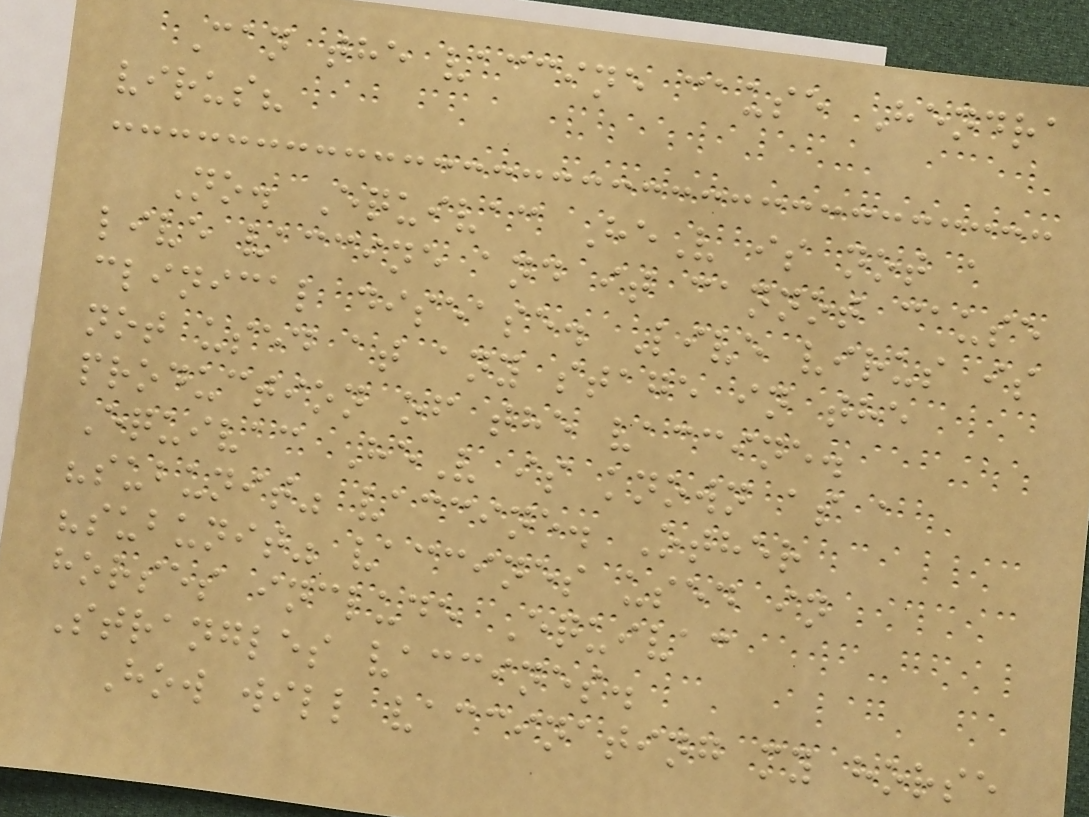Can the vaccine cause Hendra
virus?
No. Equivac HeV is not a
live vaccine and it cannot cause
clinical disease. Live virus is
not used at any stage in the
production of the vaccine.
Equivac HeV is known as a
"subunit" vaccine. Other
"subunit" vaccines used in
horses include Equivac
Strangles vaccines.
How will vaccinating my horse
